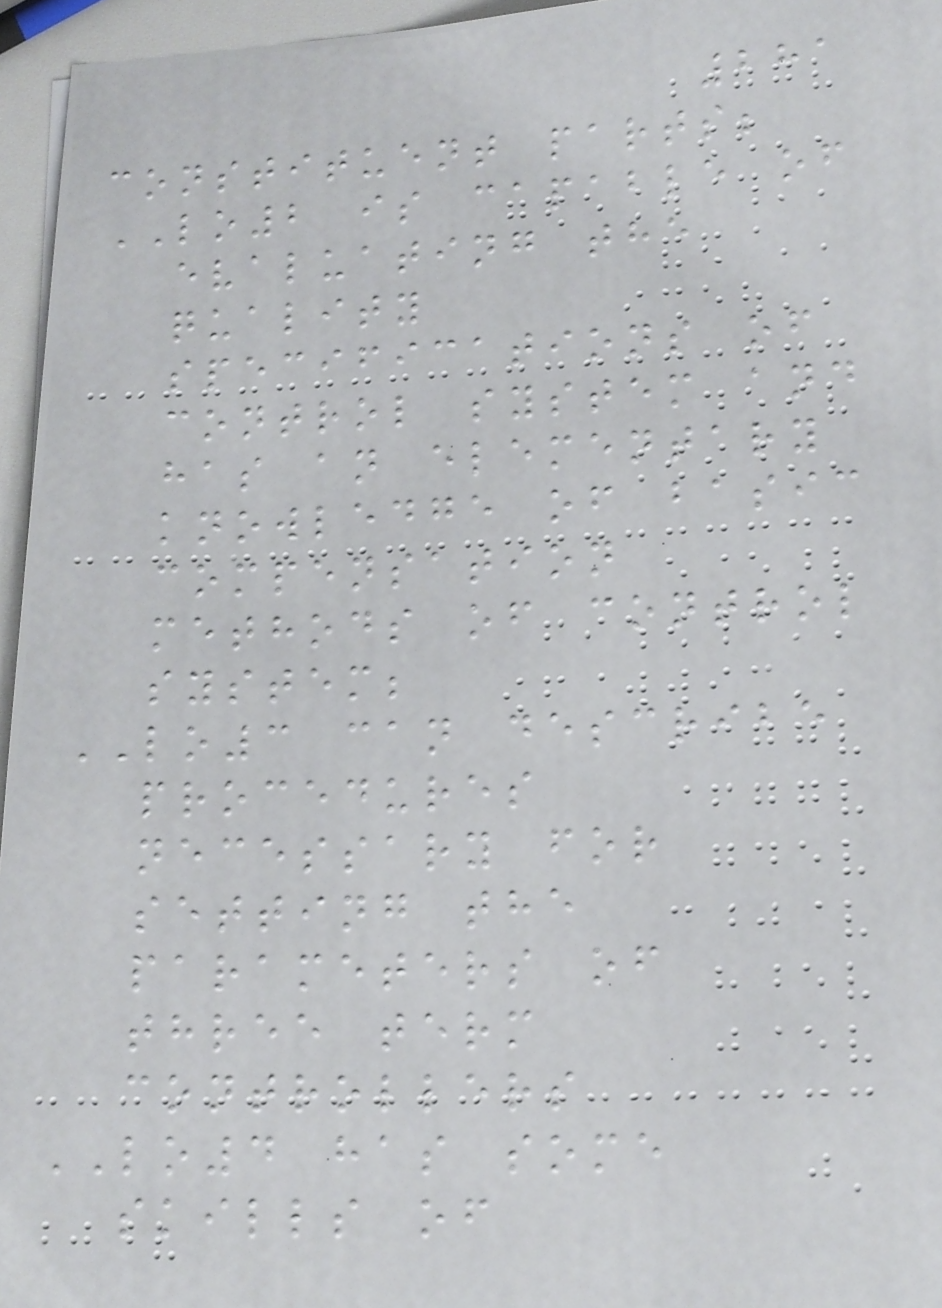281
constituent parts;
LO2 is capable of
evaluating the
quality
specifications of
control system and
has an elementary
knowledge of basic
compensation
methods of control
system;
LO3 can describe
procedures
necessary for
setting the
parameters of
three term
controllers
LO4 has some
skills of
